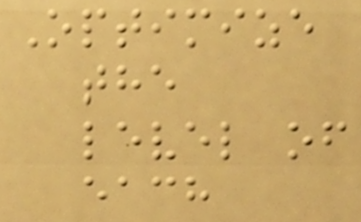Optimize
the
level of
each
